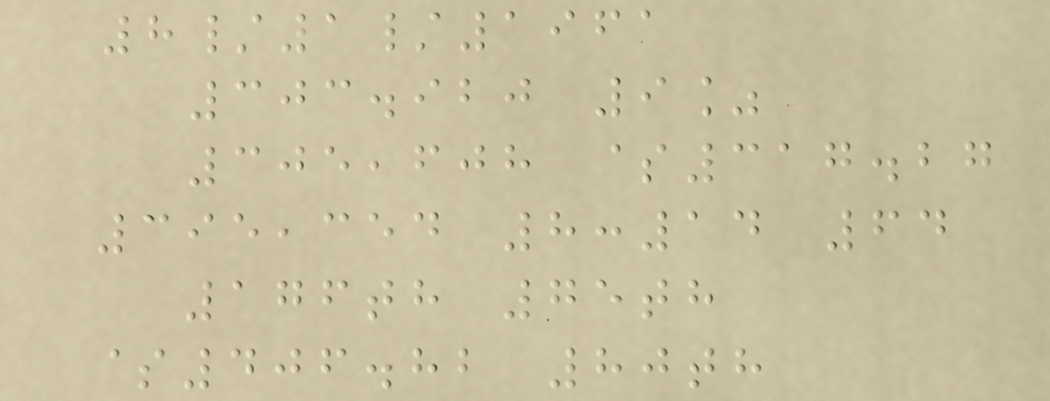8/1/1961
303.920 9%
305,608 $317.27
395,354 8:14 64
176th 75th
$406.82 80th
